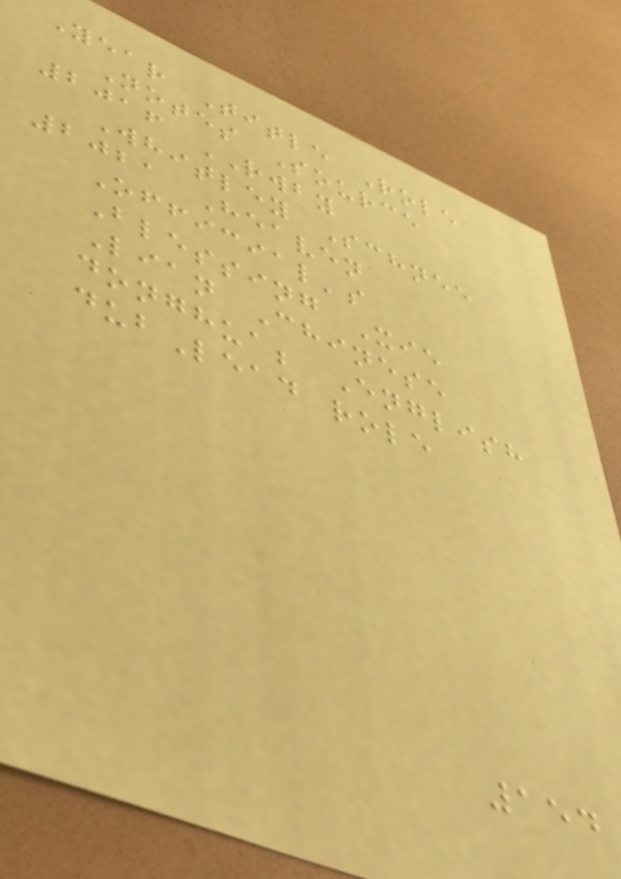Year Title Role
Notes Source
2016 RWBY
Whitley Schnee
2021 Heaven
Official's
Blessing Xie
Lian Chinese
donghua; English
dubLead role
154
